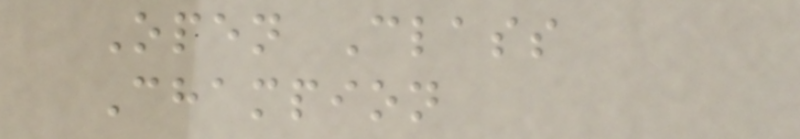Open Class
Champion
